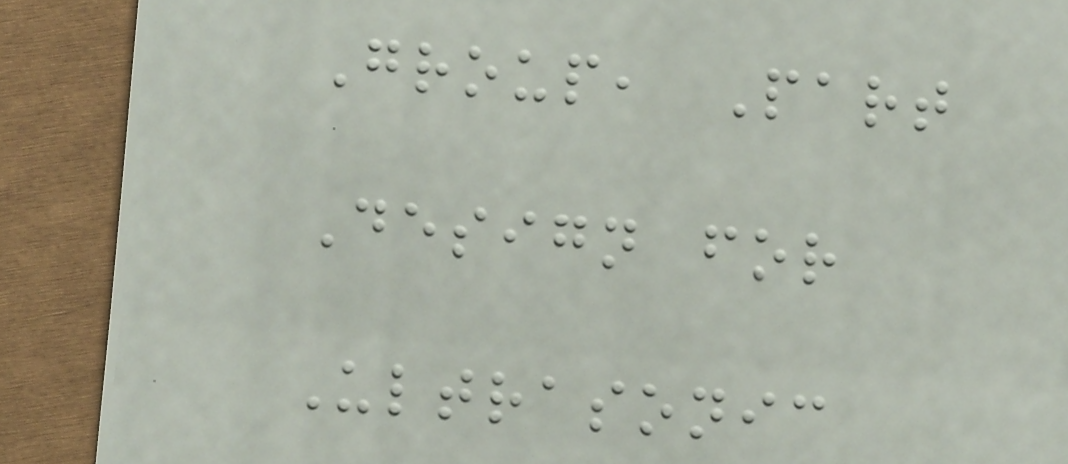Group, Part
Design for
Ultrasonic
